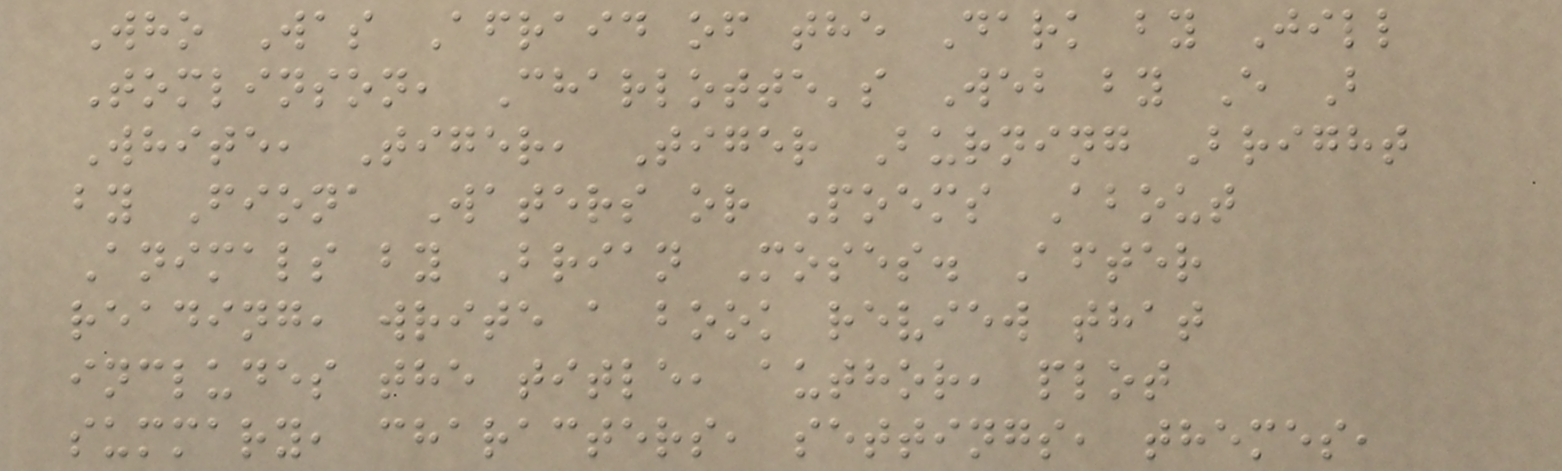Who Was Afraid of the Dark by Jill
Tomlinson, Charlotte's Web by E B
White, Tiger, Tiger Burning Bright
by Fiona Waters or Poems About
Animals by Brian Moses. After
reading, write a book review that
includes the title, author, plot
summary, characters, settings, themes,
